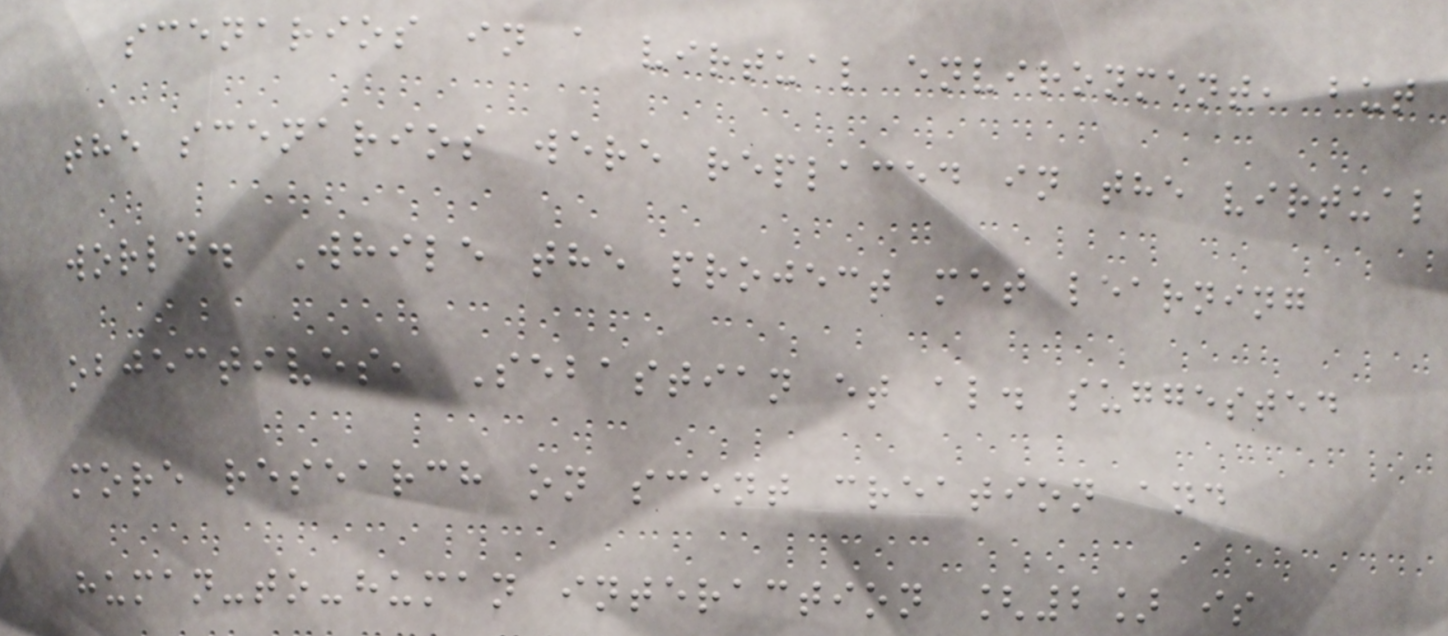scenarios in a virtual environment, but
the scenarios were replaced in the virtual
world. While the project met learning
objectives, Sebastian et al. suggested
more research on scent creation and
human-to-human interaction [2] is
